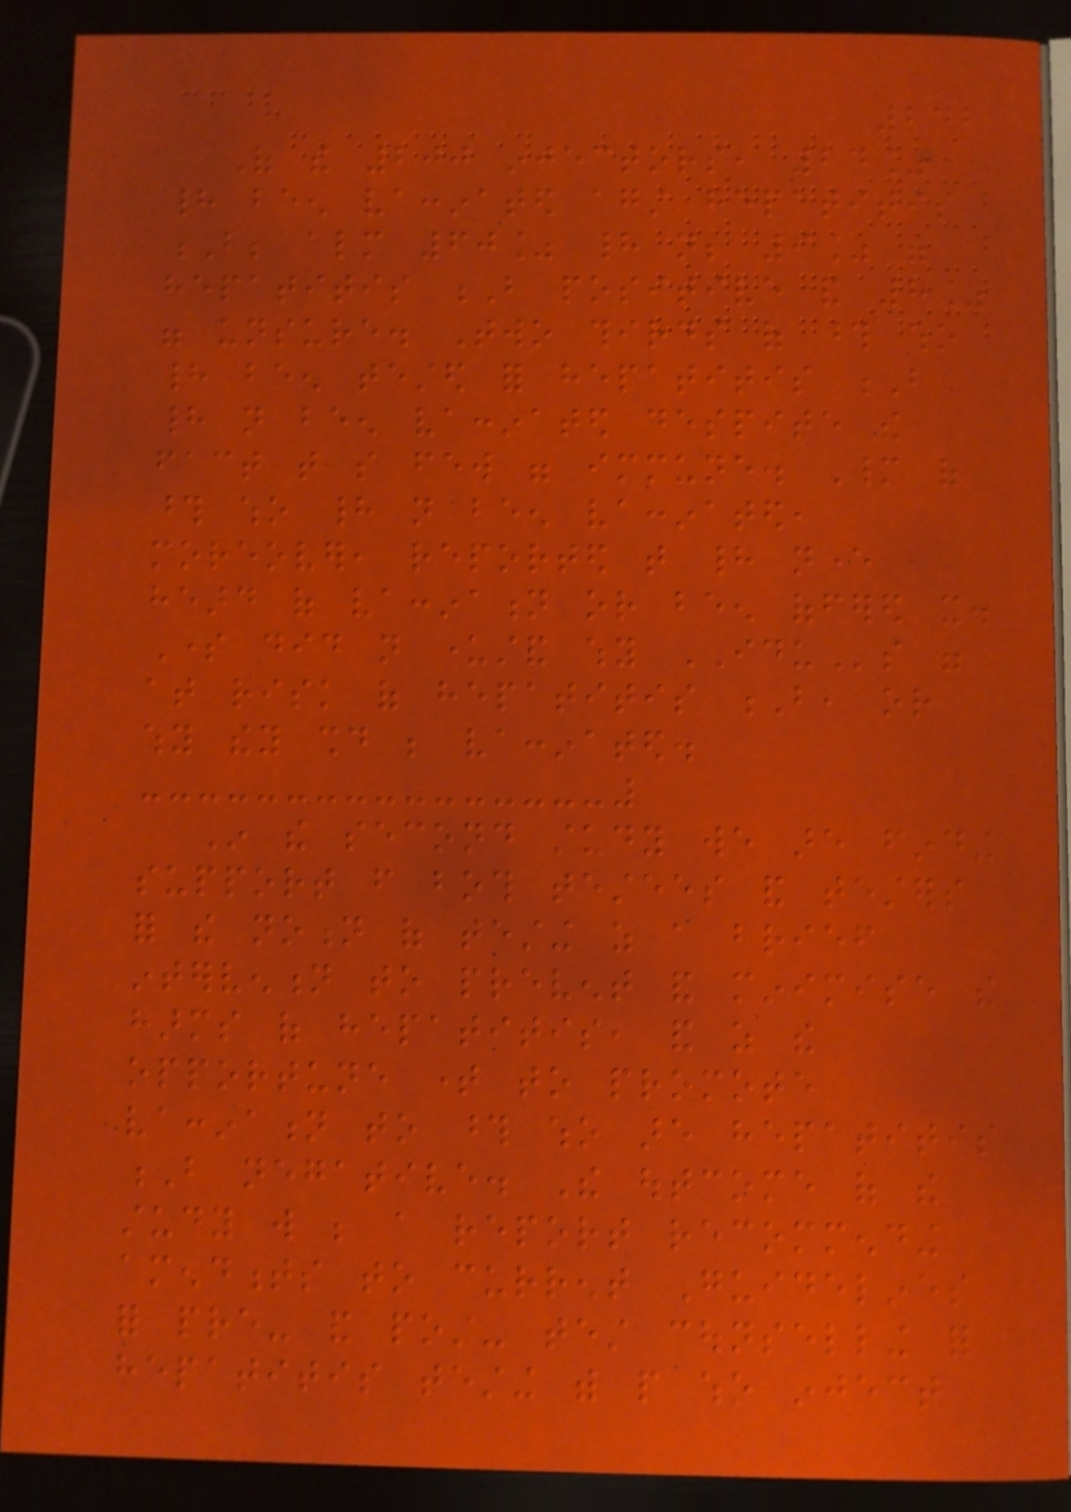242
Of the 200 injectors, 24%
had been vaccinated against hepatitis
B; almost 60% had not; 9% were
hepatitis B positive and 8%
were unsure. Two thirds of those who
had been tested for hepatitis B
had not been vaccinated despite the
fact that so few were immune. Many of
those who had not been vaccinated,
moreover, reported that had never
heard of vaccination or been offered it.
Some did not understand why IDUs were
at risk of hepatitis B, or
why they should be vaccinated.
In the second study we are finding
support from both testees and testers
for the notion of testing as a brief
intervention to prevent and minimise the
harms of hepatitis, and as the
opportune time to promote
vaccination to those who are hepatitis
B negative. The outcome of the
study will be a report recommending
amendments to current Guidelines
for pre- and post- test counselling for
hepatitis testing with people who inject
